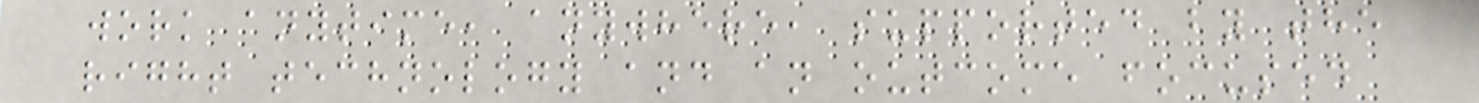work anytime, anywhere, supported by the
right technology and an outcome focused
